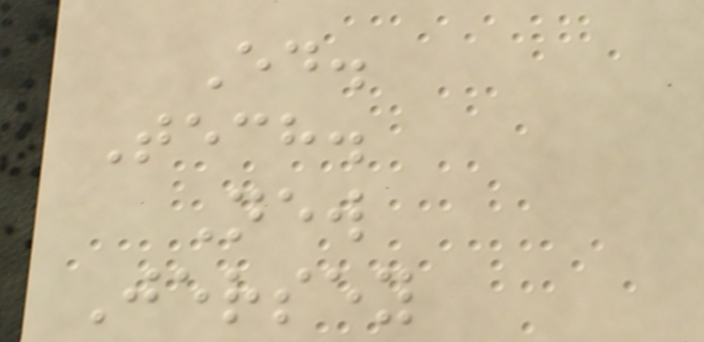Ed.
Tech.
New
Jersey
